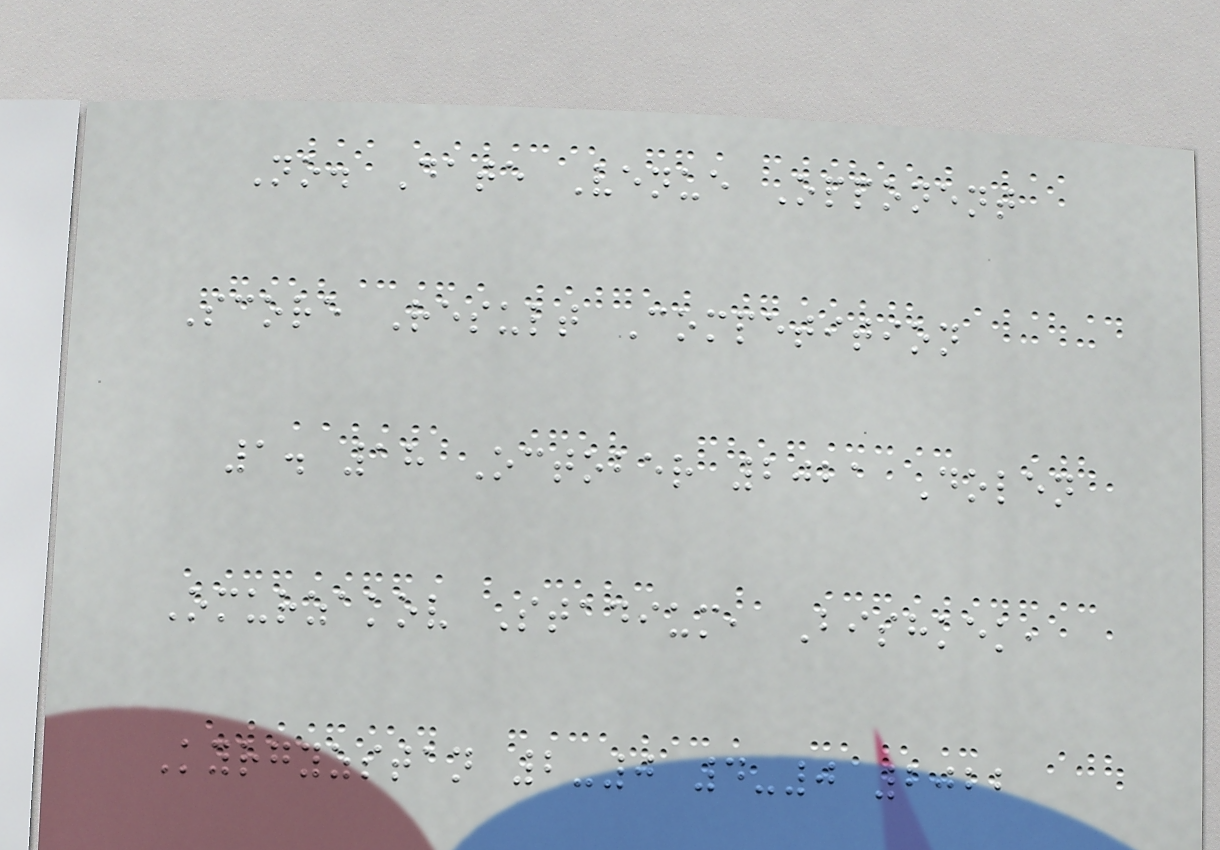No. Date Venue Opponent
Score Result Competition
1. 18 October 2021 Dolen
Omurzakov Stadium, Bishkek,
Kyrgyzstan 2-0 4-0 2022
